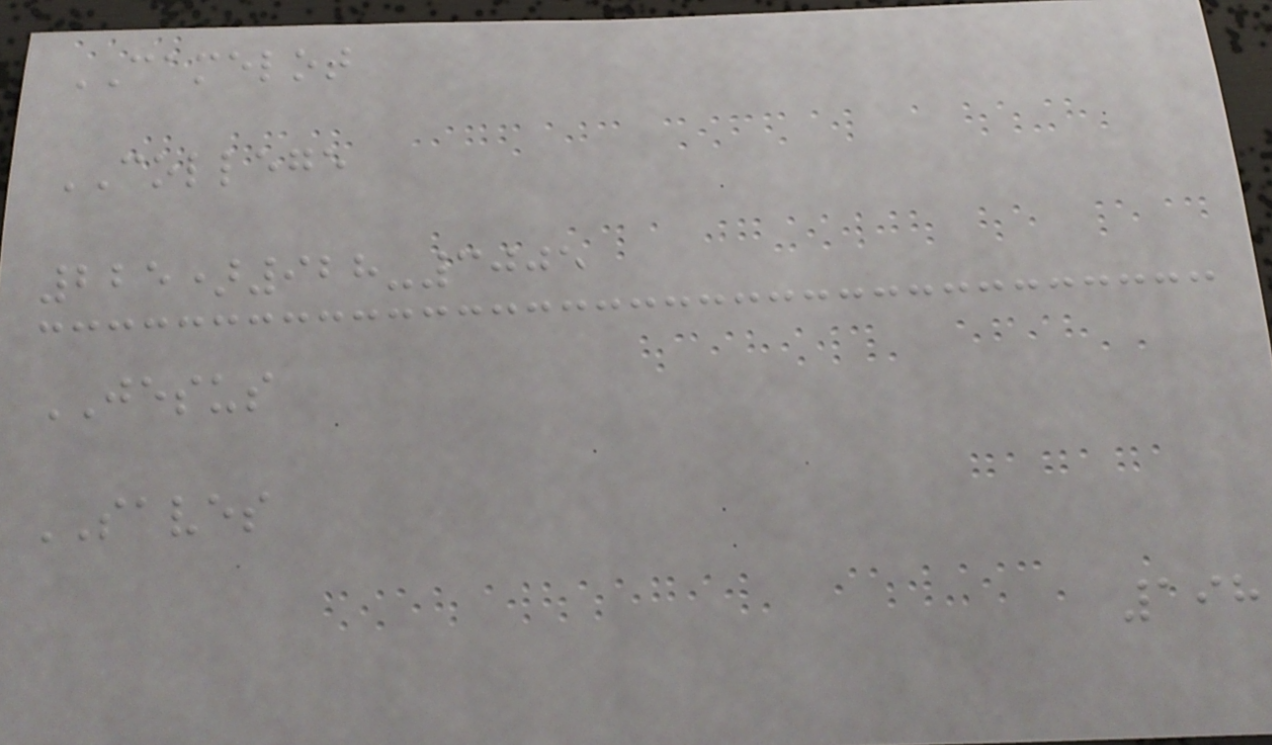CAMELOT
COLLEGE
225)928-3005
JESUS
SAVES
198
